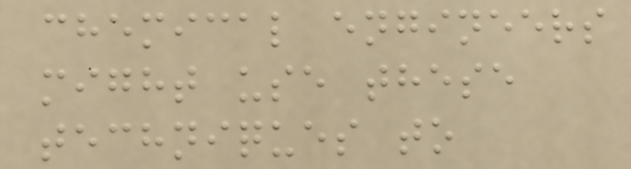chemical engineers
might use these
techniques to
